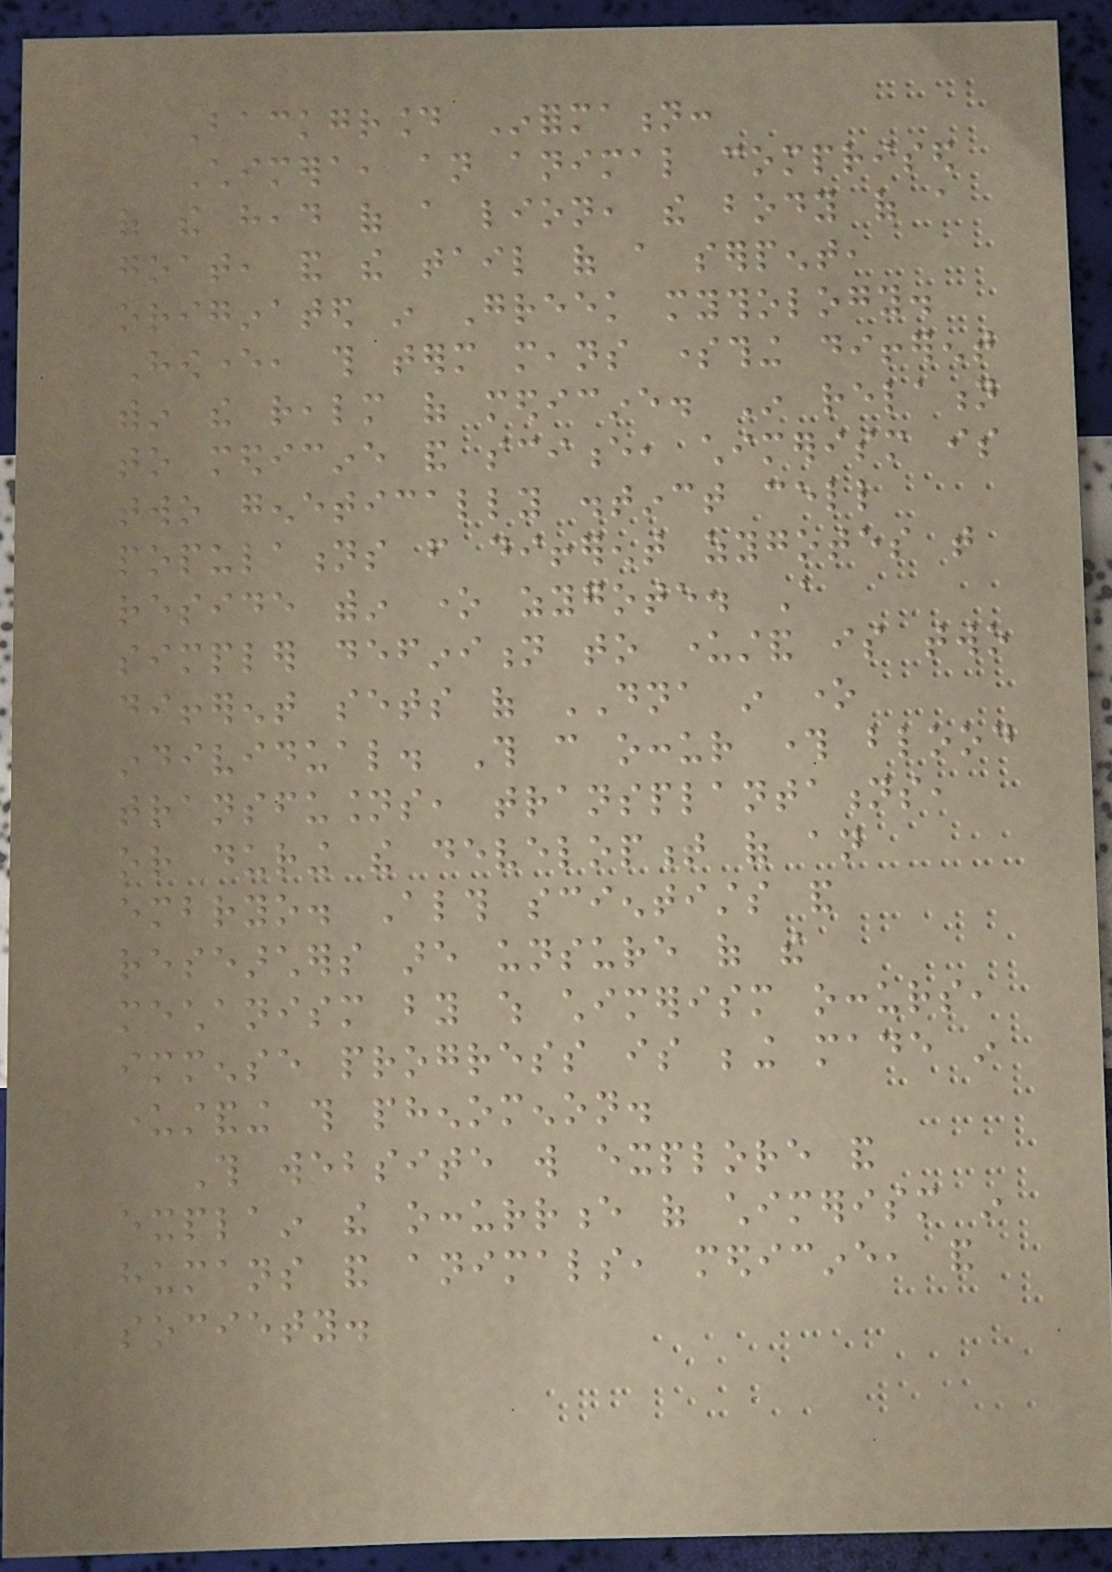Background Information:
Chimera, an animal comprised
of the head of a lion, the body of a
goat, and the tail of a serpent,
originated in Greek mythology.
However, this term means something different
within the realm of medicine. In relation
to medicine and science, chimerism is
two genetically distinct cell
populations from different zygotes that
reside within one zygote. A
simpler definition to understand is two
different sets of DNA in one
individual. This can occur through blood
transfusions, transplantations,
or during the development of an
embryo. Although scientists and
researchers are unsure of the
mechanism by which chimerism occurs,
immense progress is being made in
understanding this phenomenon.
This website will explore and
explain the occurrence of chimerism in
humans and animals, medicine, and
society.
